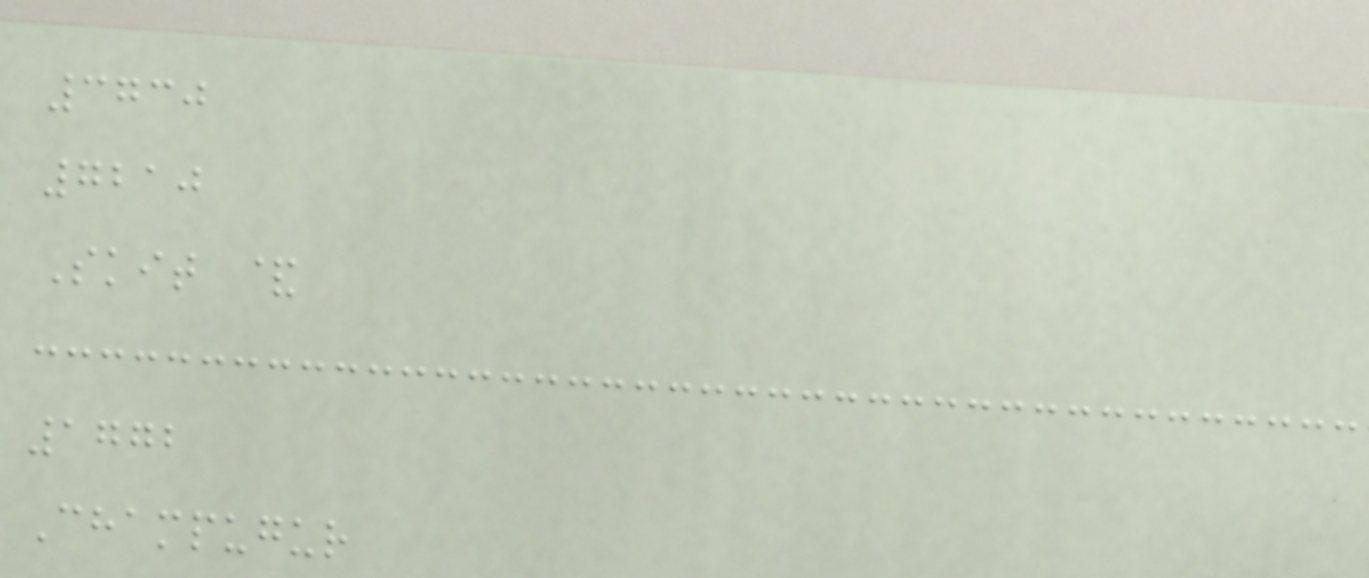3730
7210
Skit &
1772
Champugur
